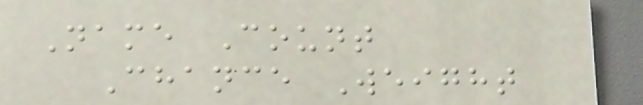Name Count
Chance Weight
